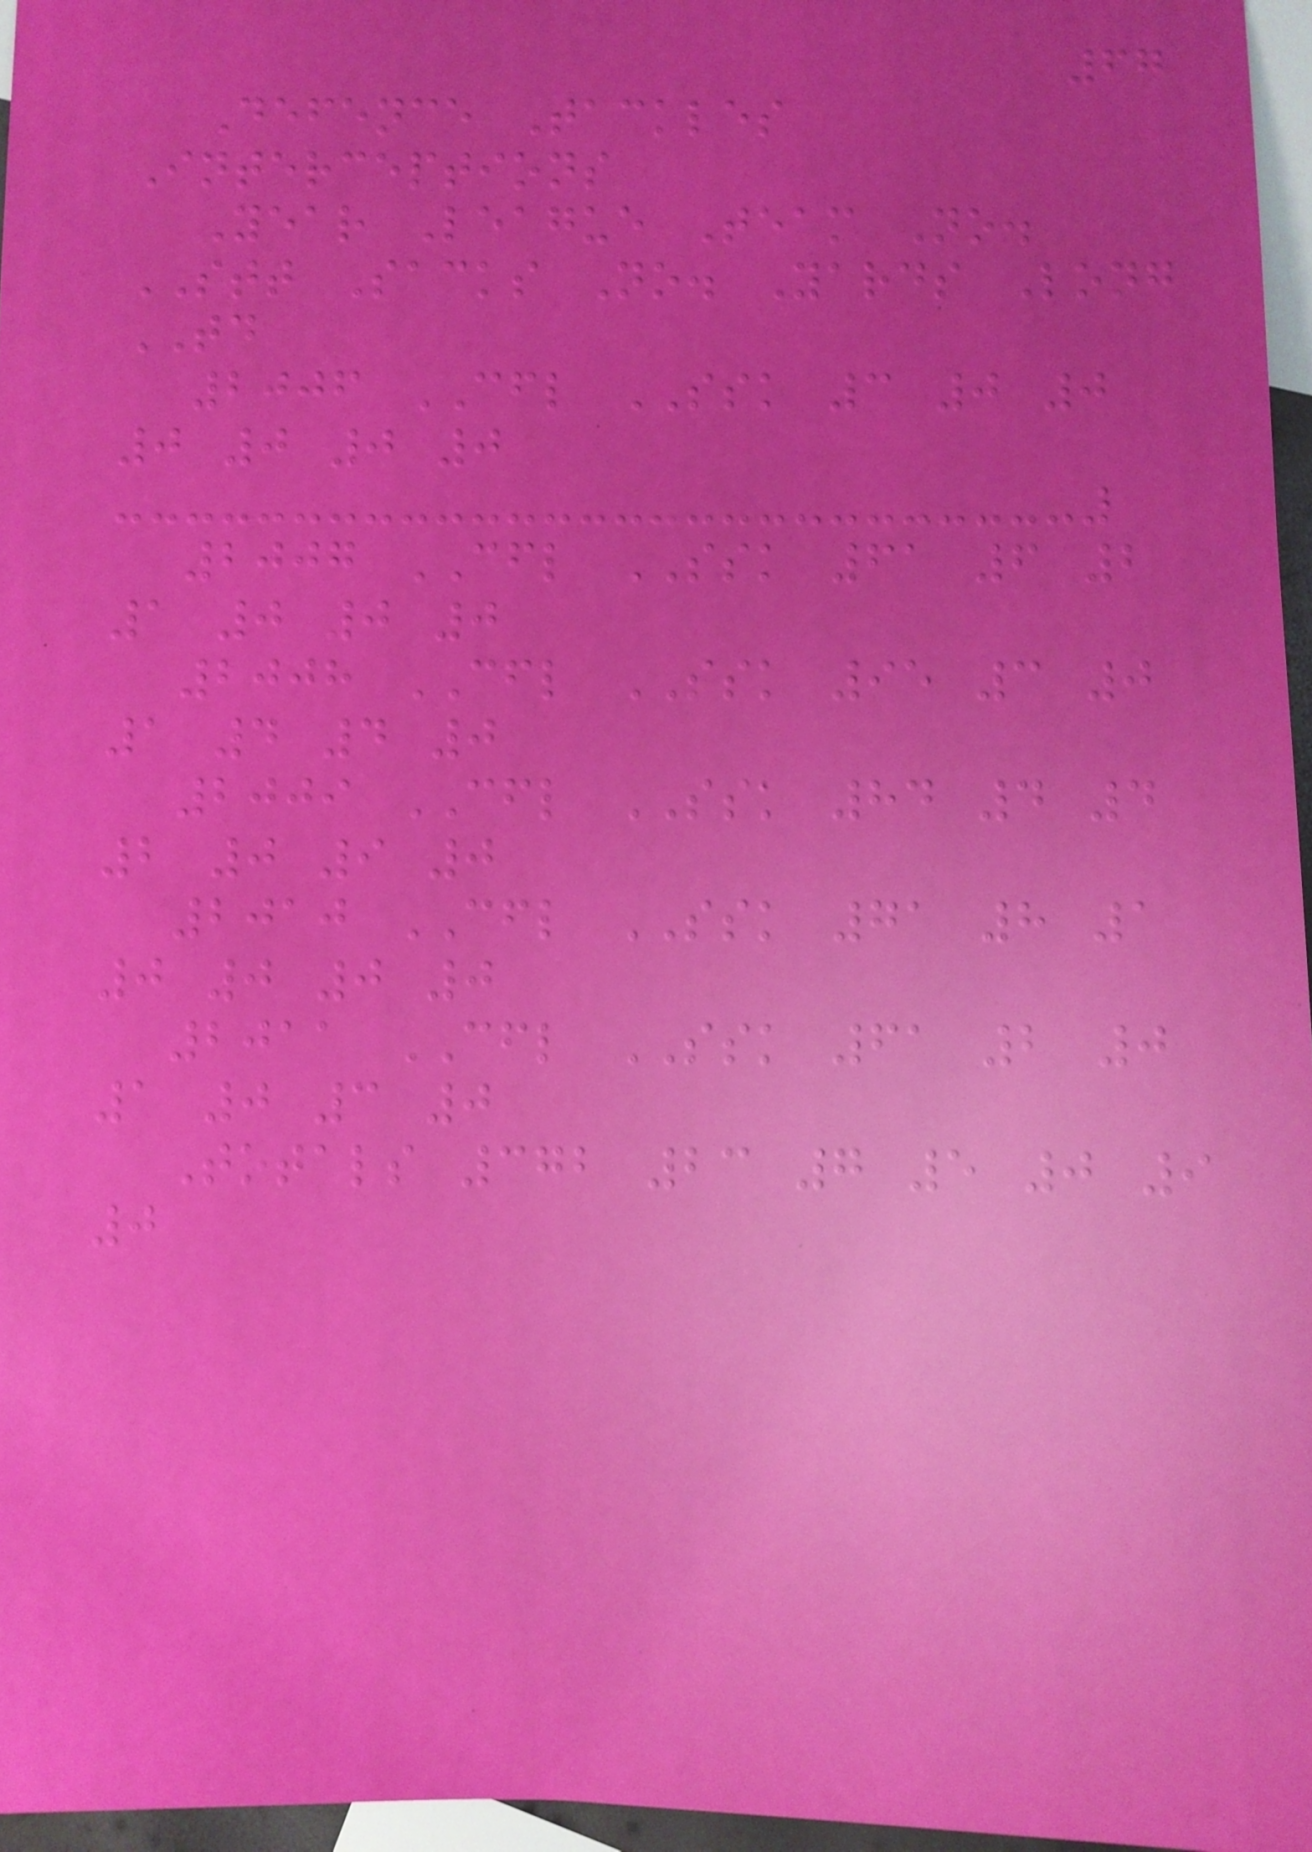67
Defence Tackles
Interceptions
Year League Team No.
STT Sacks No. Yards Long
TD
2006 CFL SSK 3 0 0
0 0 0 0
2007 CFL SSK 61 6 2
1 0 0 0
2008 CFL SSK 95 3 0
1 4 4 0
2009 CFL SSK 84 4 4
2 0 9 0
2010 CFL SSK 71 8 1
0 0 0 0
2011 CFL SSK 61 2 0
1 0 3 0
Totals 372 23 7 5 0 9
0
